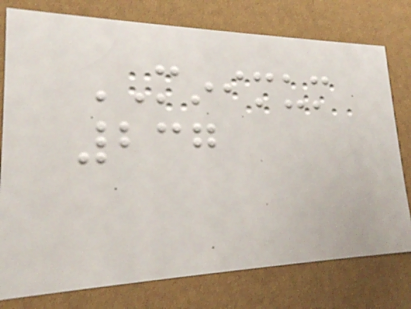MINIMUM
237
